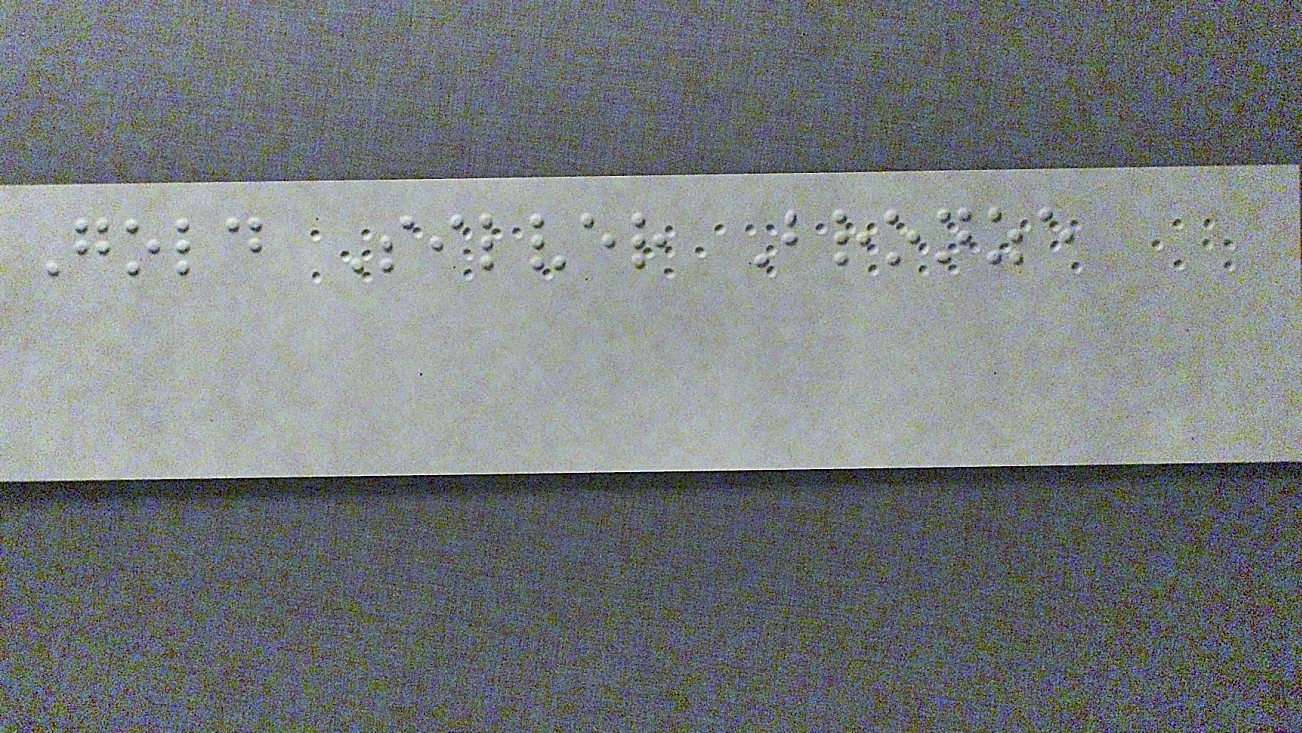Gold Silver Bronze
